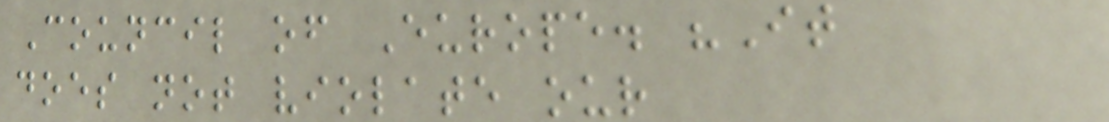Council of Europe. "It
does not violate our
